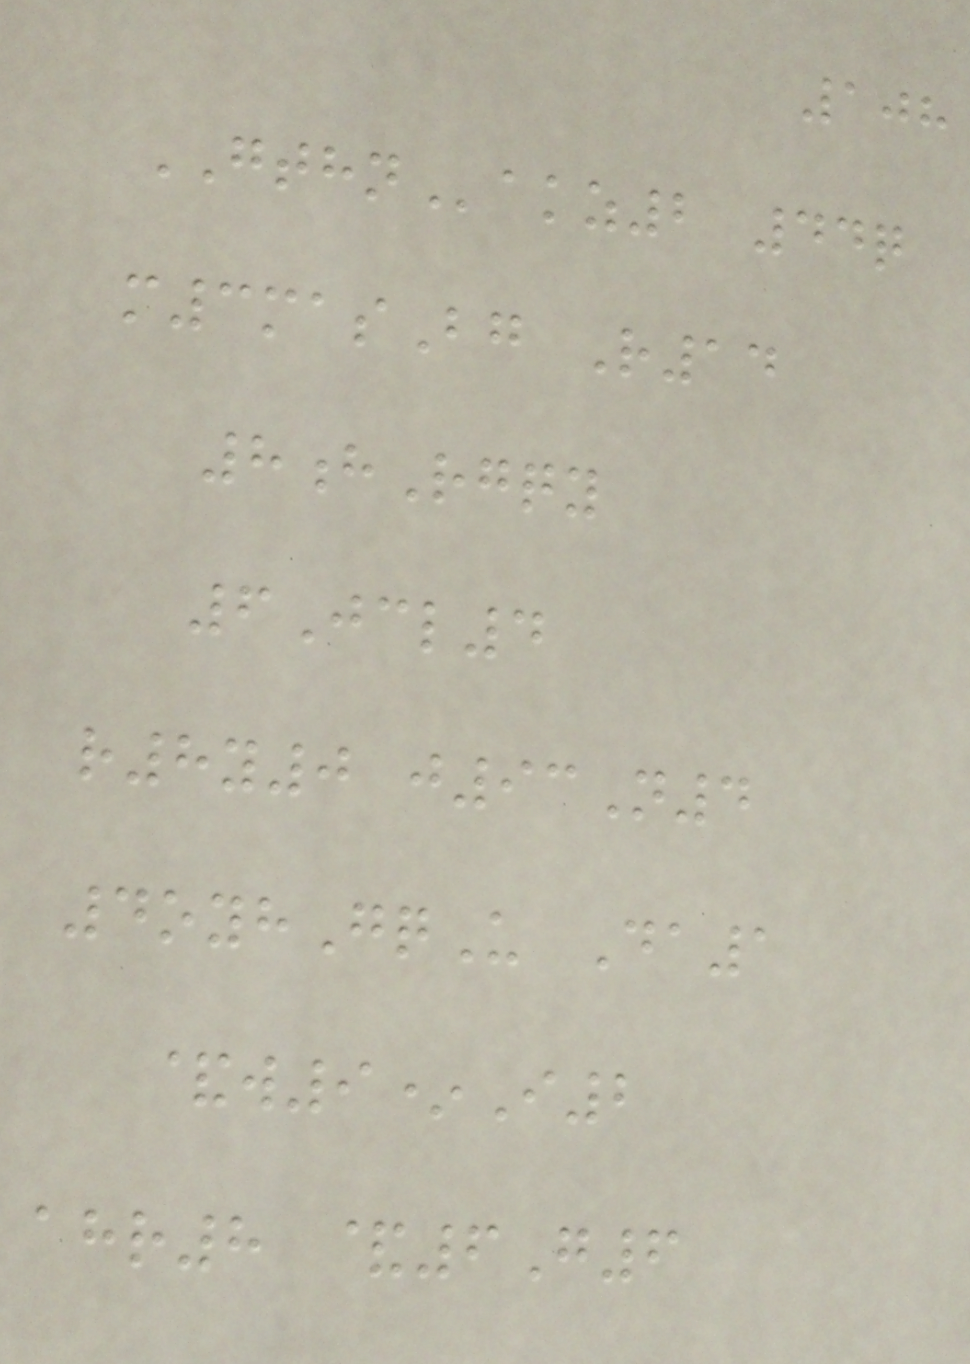108
GTHNakz2 44q
m3masBg R14
8hRgqy
6Jcl4
r8y0 j93N4
4oyhGqU Da1
&w9*I2
ahr8 &6G6
